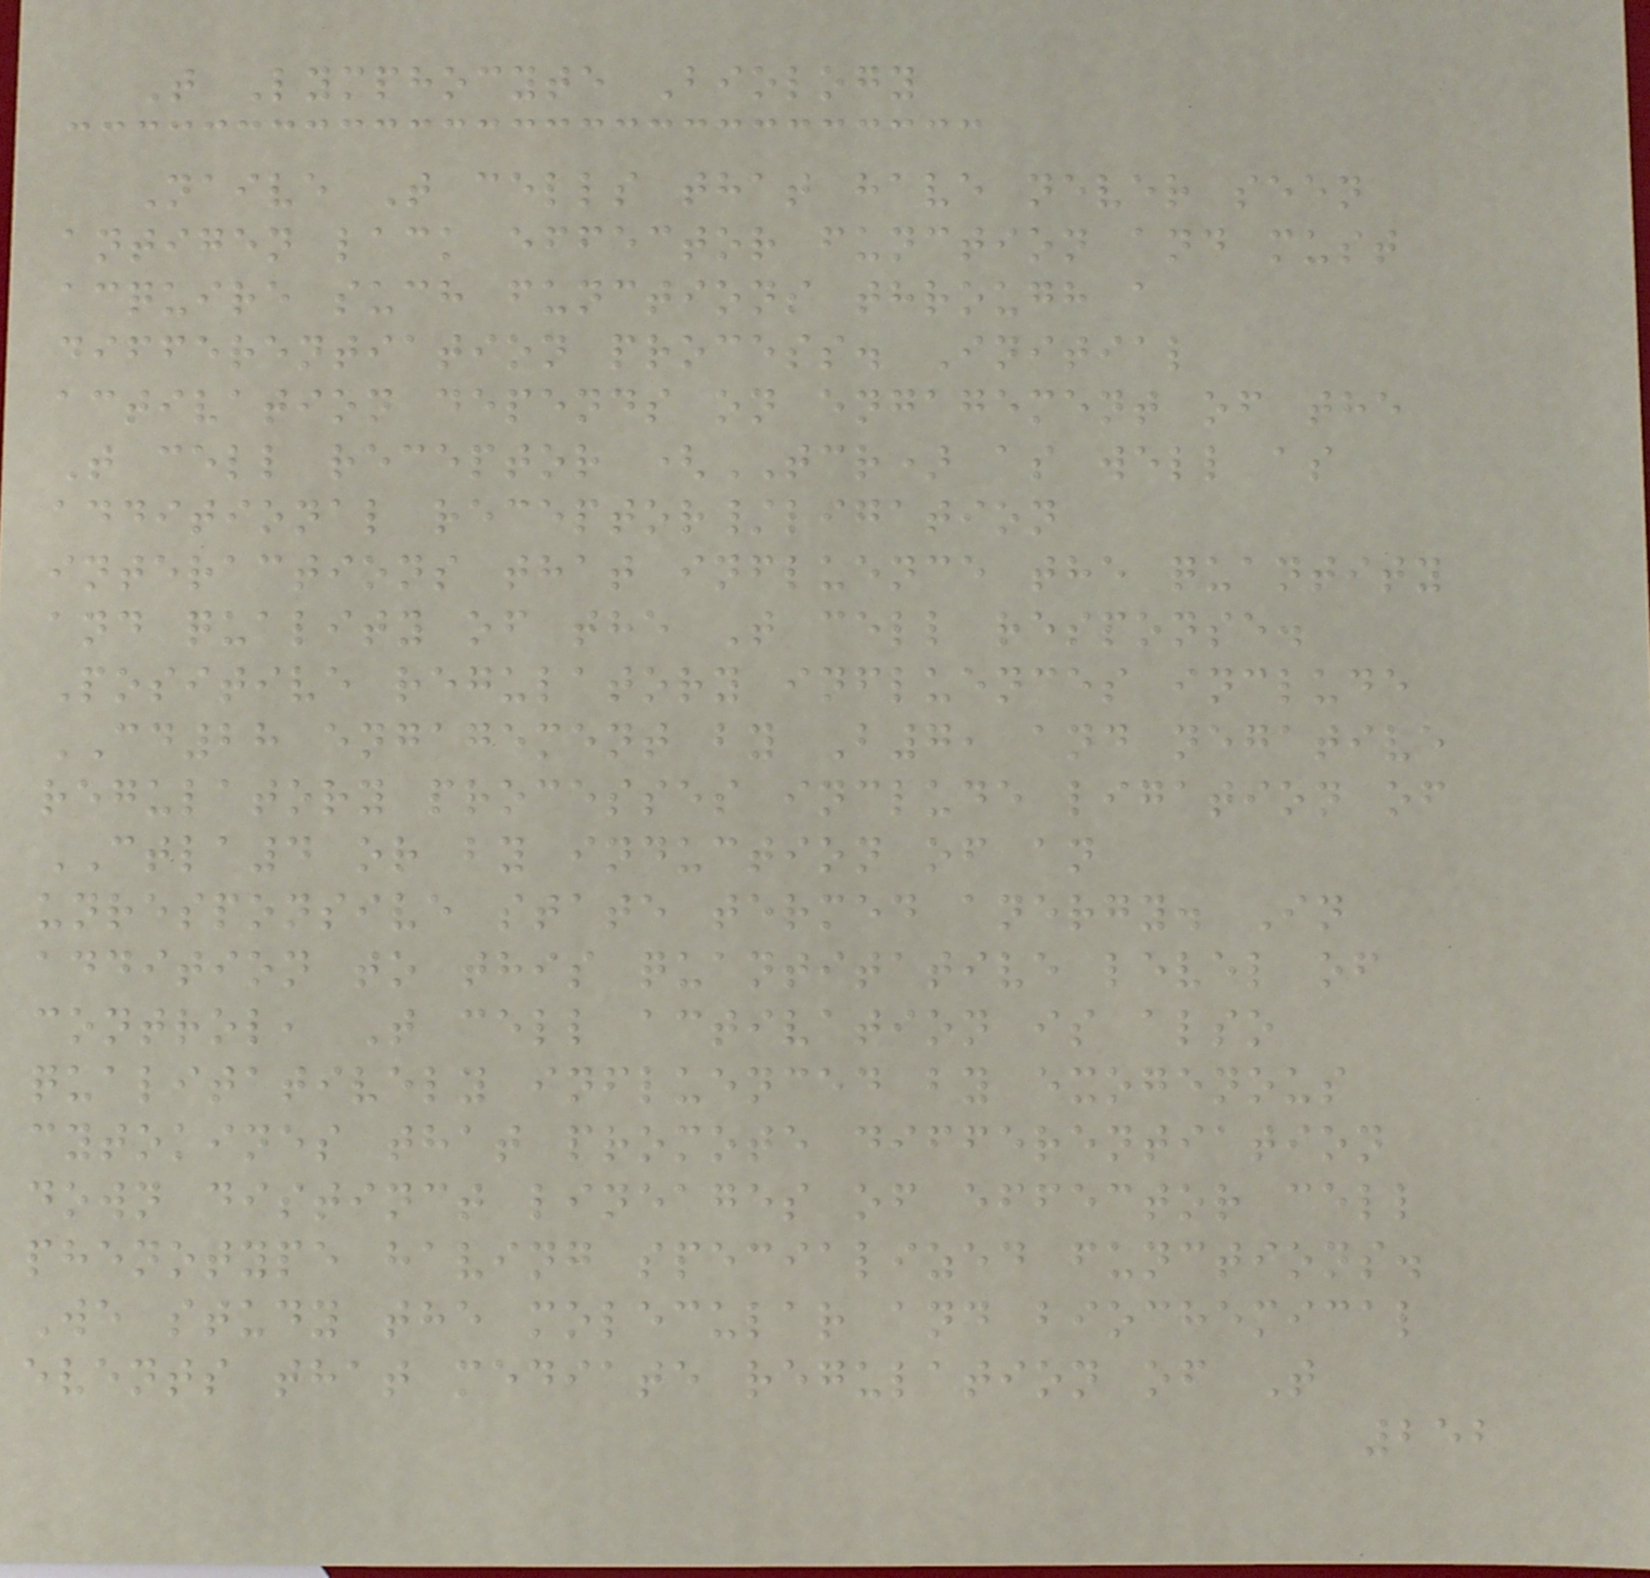T Lymphocyte Biology
Naive T cells that have never seen
antigen lack effector function and must
acquire such functions through a
differentiation process. Initial
activation depends on engagement of the
T cell receptor (TCR) as well as
additional receptor/ligation
interactions that influence the quantity
and quality of the T cell response.
Positive regulatory influences include
CD28 engagement by B7, and negative
regulatory processes include ligation of
CTLA4 or by induction of an
unresponsive state termed anergy. In
addition to this quantitative level of
control, T cell activation is also
qualitatively influenced by exogenous
cytokines that promote differentiation
down distinct lineages of effector cell
phenotype having specialized functions.
We study the molecular and biochemical
events that mediate regulation of T
252
